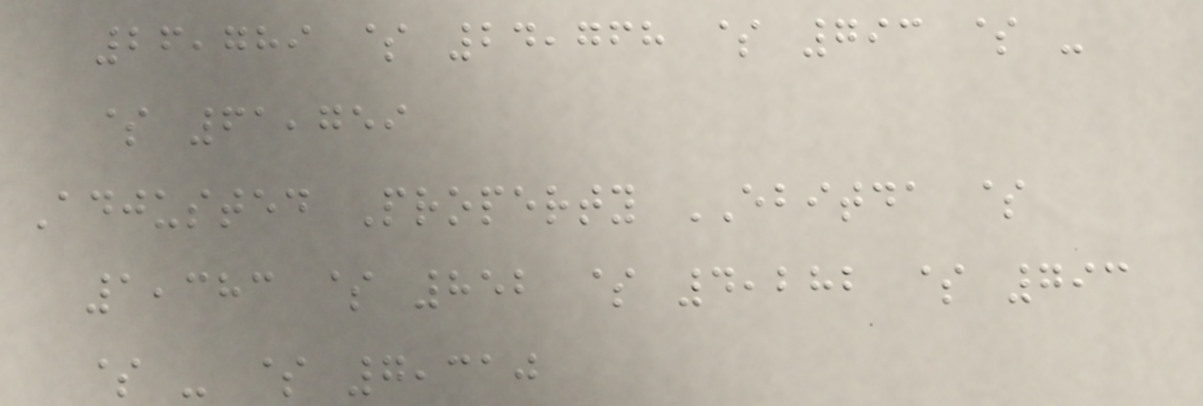26,789 $ 24,768 $ 793 $ -
$ 61,759
Adjusted Property EBITDA $
1,383 $ 852 $ 4,282 $ 793
$ - $ 7,310
